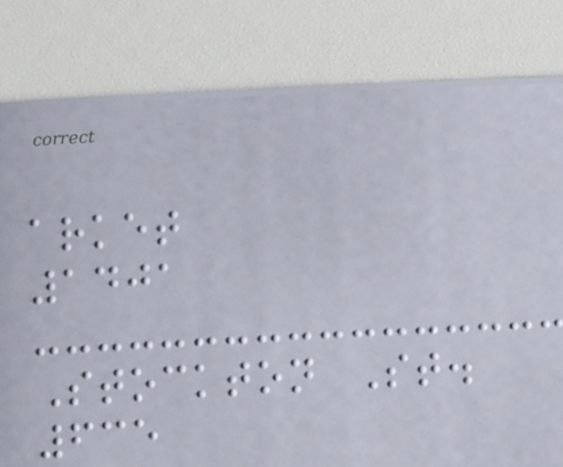arket
1401
Stockton St.
635
